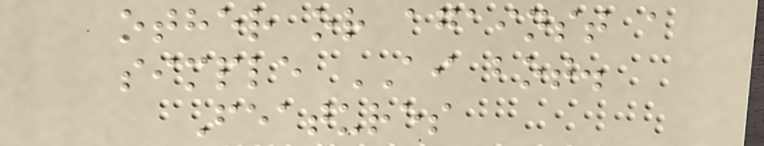other or against a
simple AI bot.
Features
